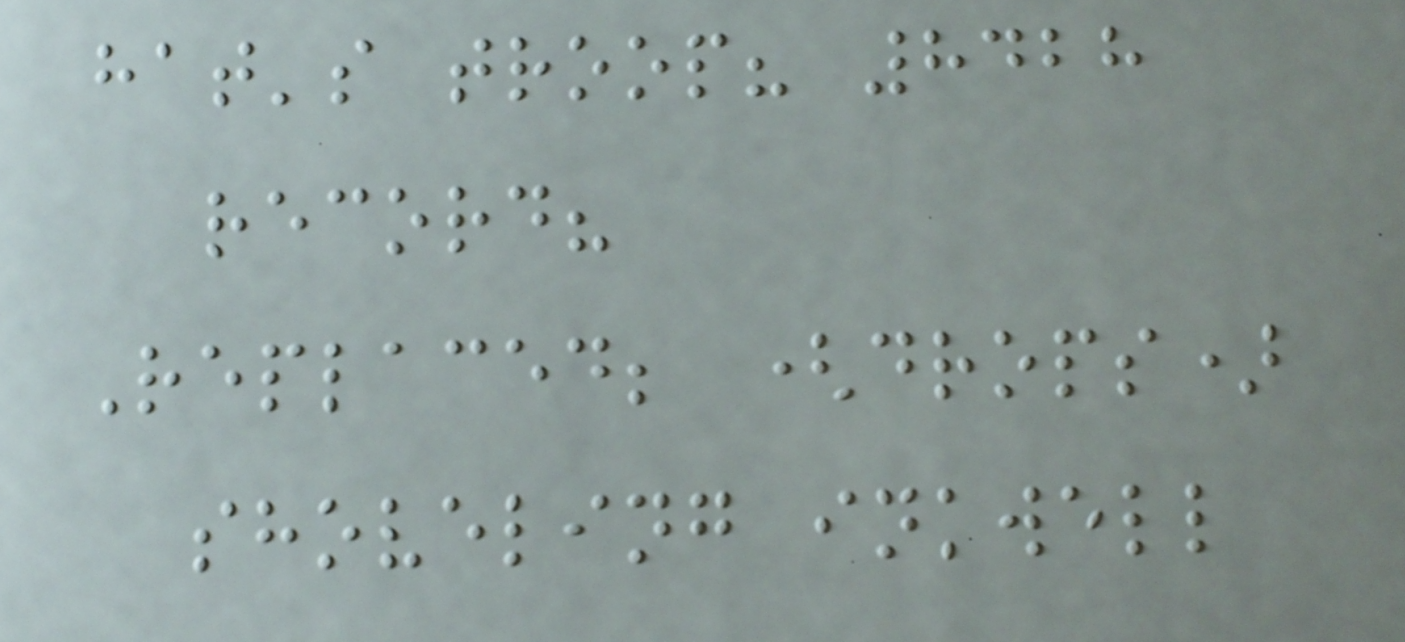hat's troop? 8428
record?
Replaced; (drops)
shoveling inkwell
